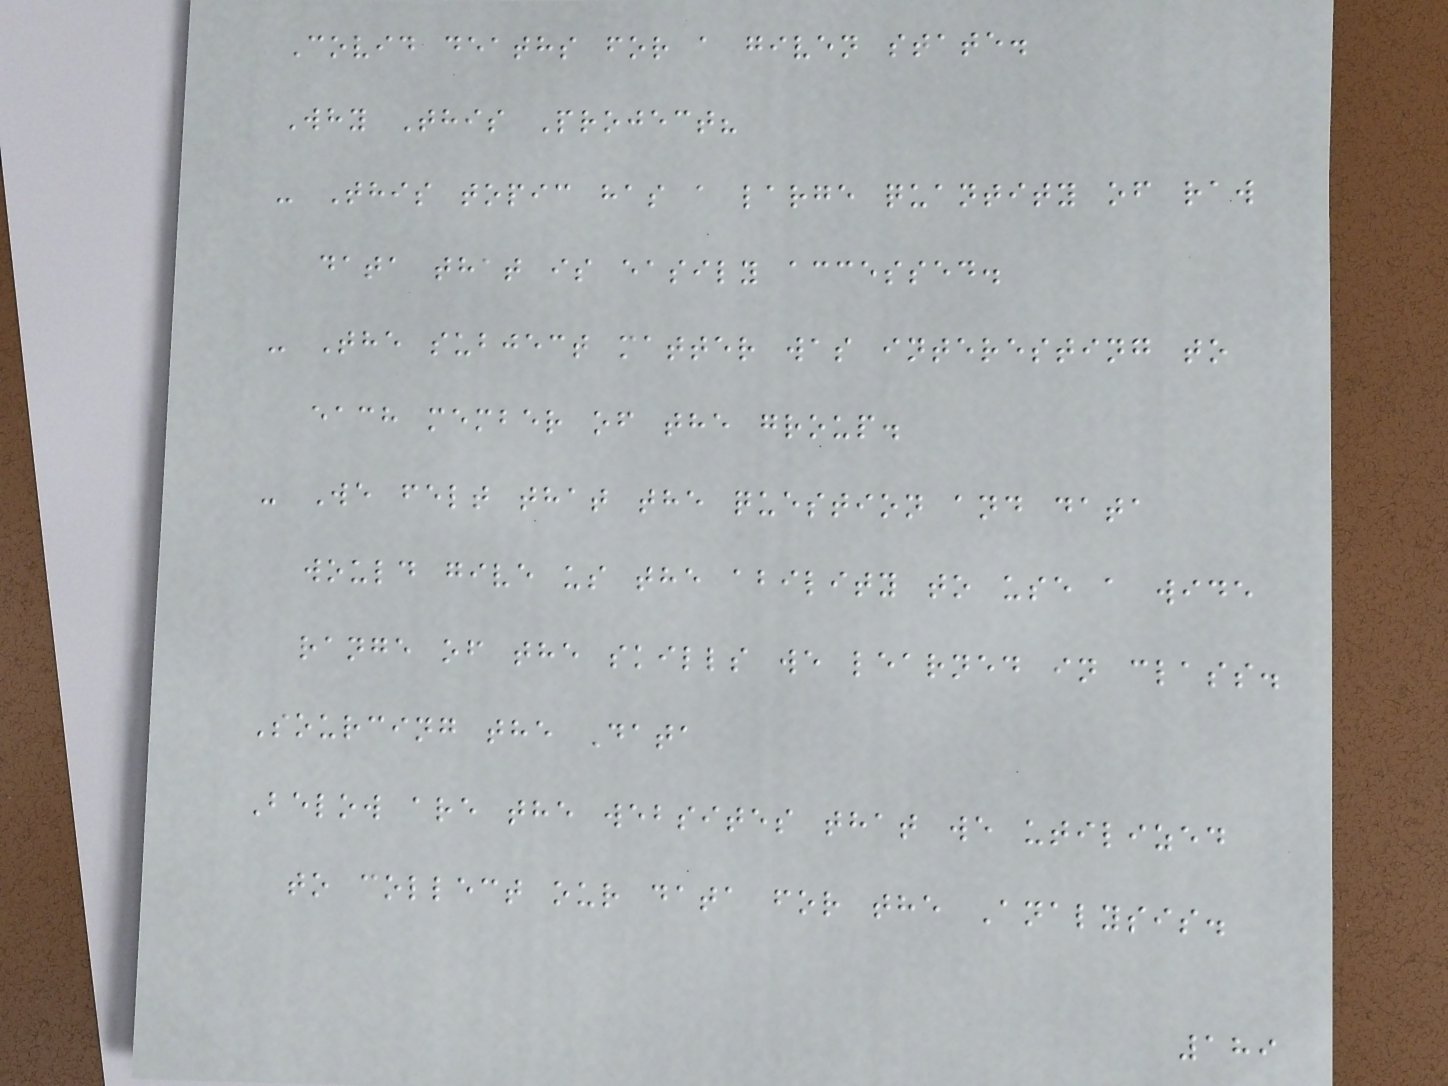Covid deaths for a given state.
Why This Project?
- This topic has a large quantity of raw
data that is easily accessed.
- The subject matter was interesting to
each member of the group.
- We felt that the question and data
would give us the ability to use a wide
range of the skills we learned in class.
Sourcing the Data
Below are the websites that we utilized
to collect our data for the Analysis.
189
